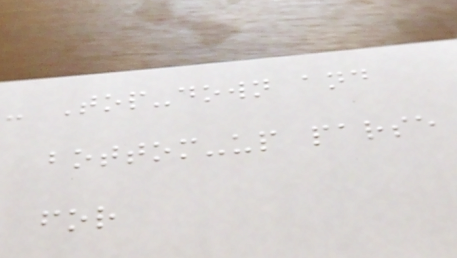- Top-down and
bottom-up parse
for
